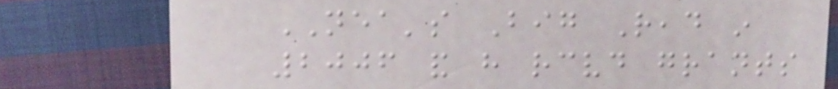NEA's Big Read in
2006 and have received grants
